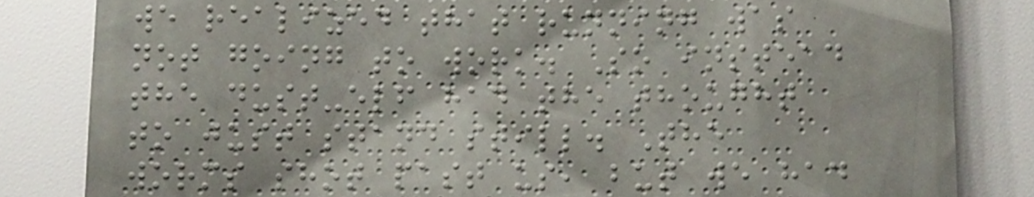we realized that running was
not going to work. So instead
the dust-elf had the thought
to just stand still. The
worms shot past us, but we had
